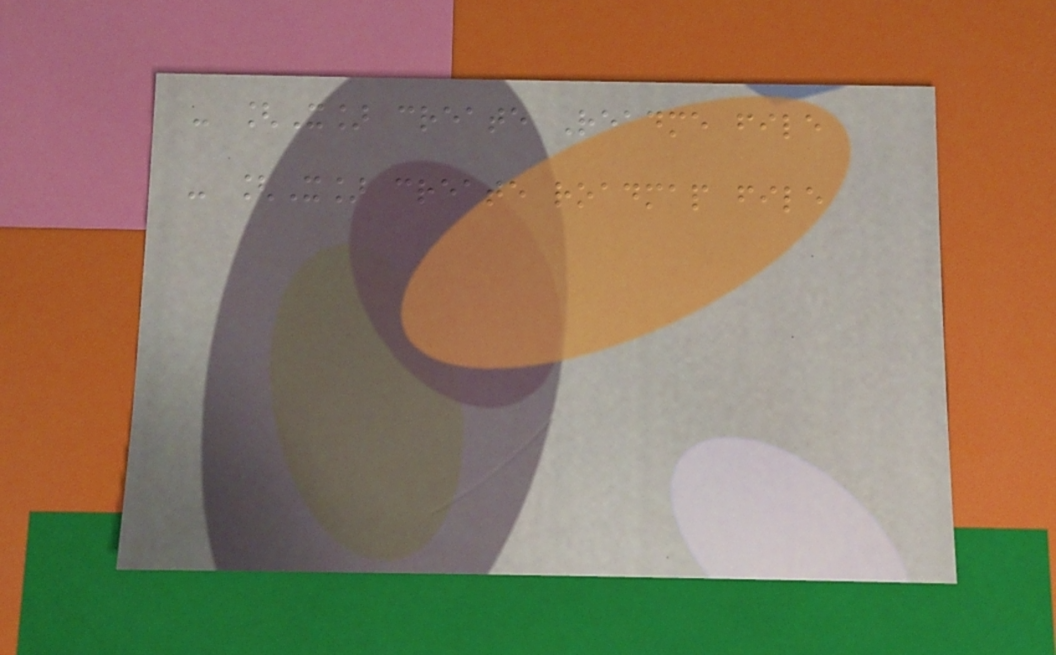- [X] create Readme file
- [X] create roadmap file
